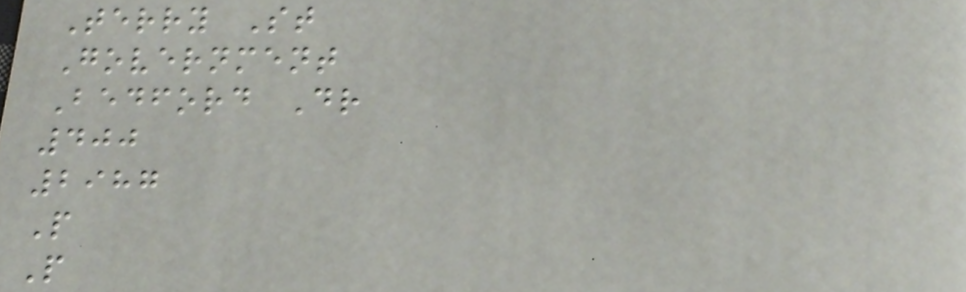Terry St
Government
Bedford Dr
400
2987
P
P
